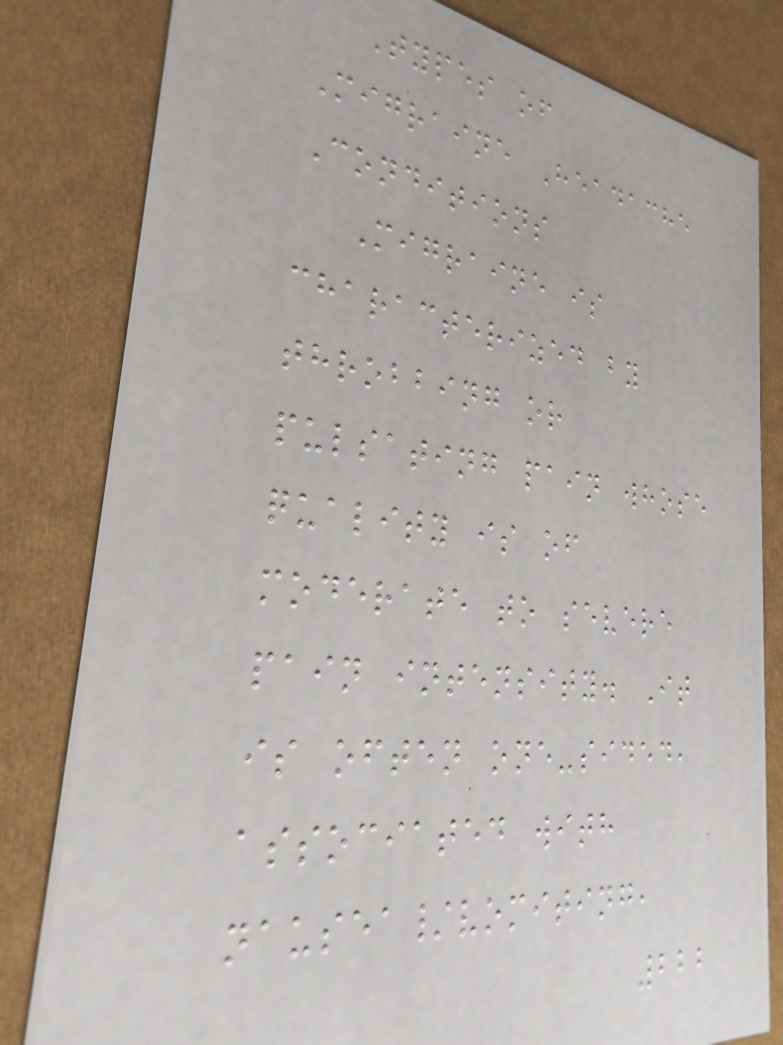Types of
Migraine Headache
Conditions
Migraine is
characterized by
throbbing or
pulsating pain whose
quality is of
moderate to severe
pain intensity. It
is often one-sided,
associated with
nausea/vomiting,
222
